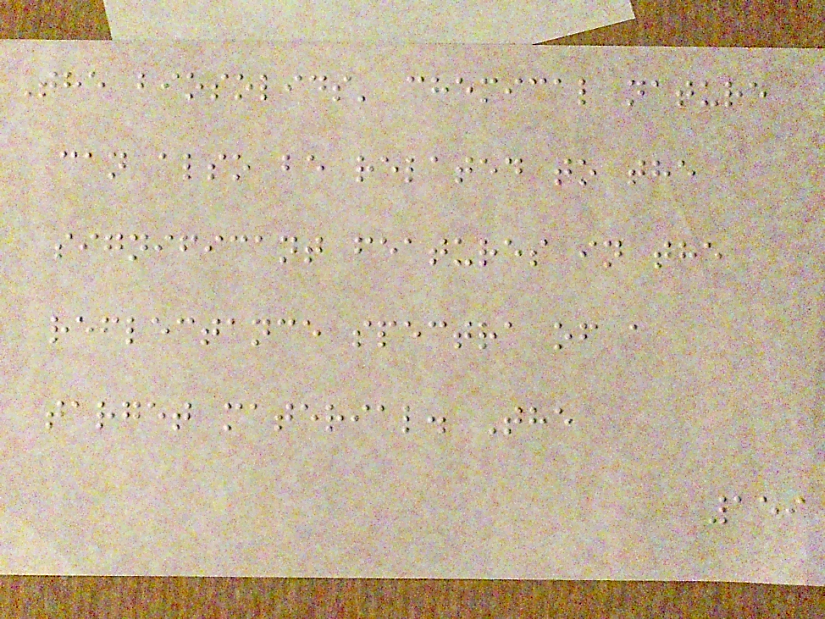The biosolids' chemical nature
can also be related to the
significant features in the
reflectance spectra of a
target material. The
159
